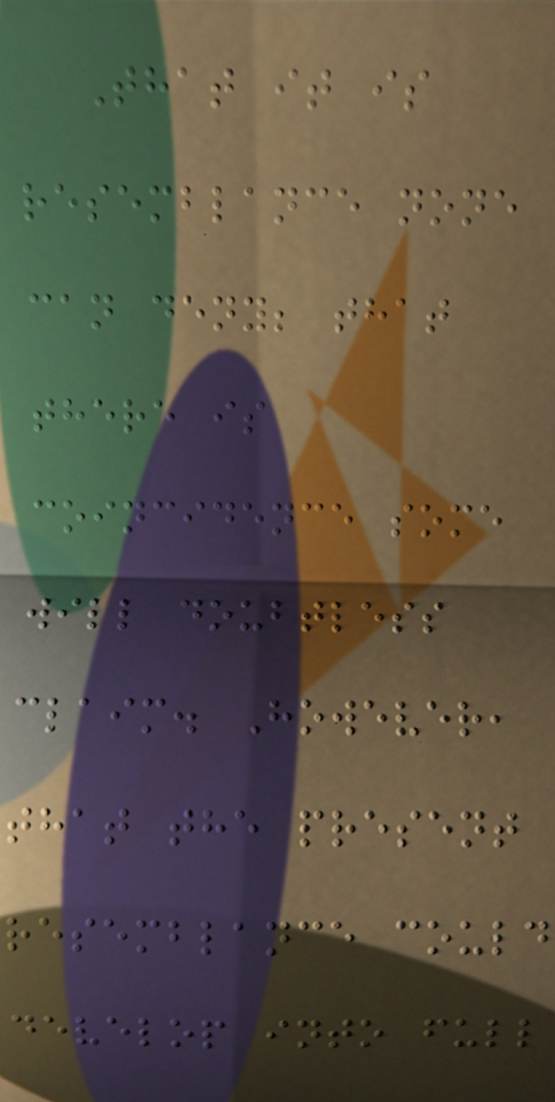That it is
resemblance none
can deny; that
there is
coincidence some
will doubtless
claim. However,
that the present
resemblance could
develop into full
